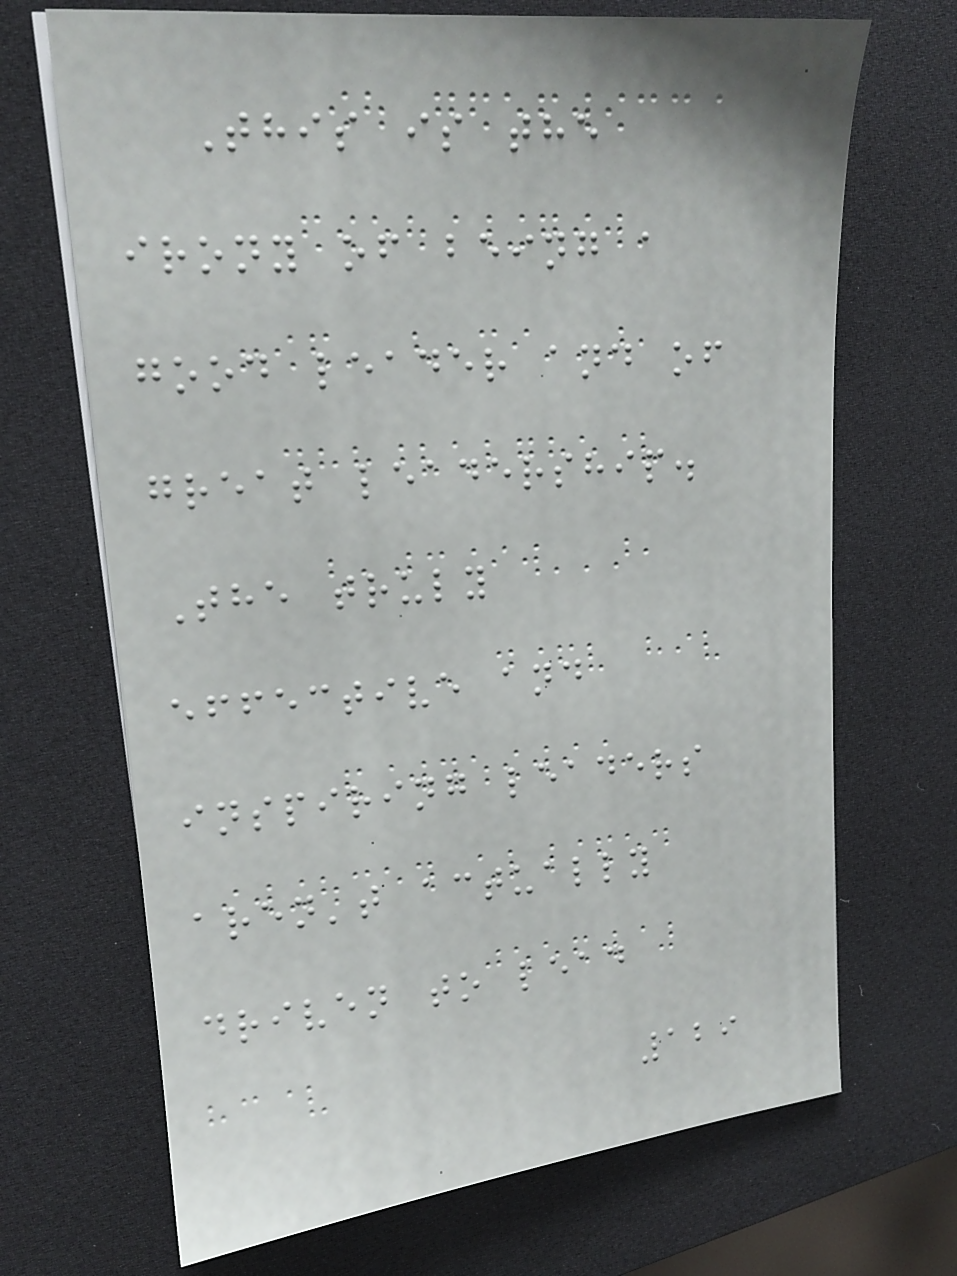This is the
irony of being a
good leader and of
great leadership.
The truly
effective and
inspiring leaders
aren't actually
driven to lead
129
